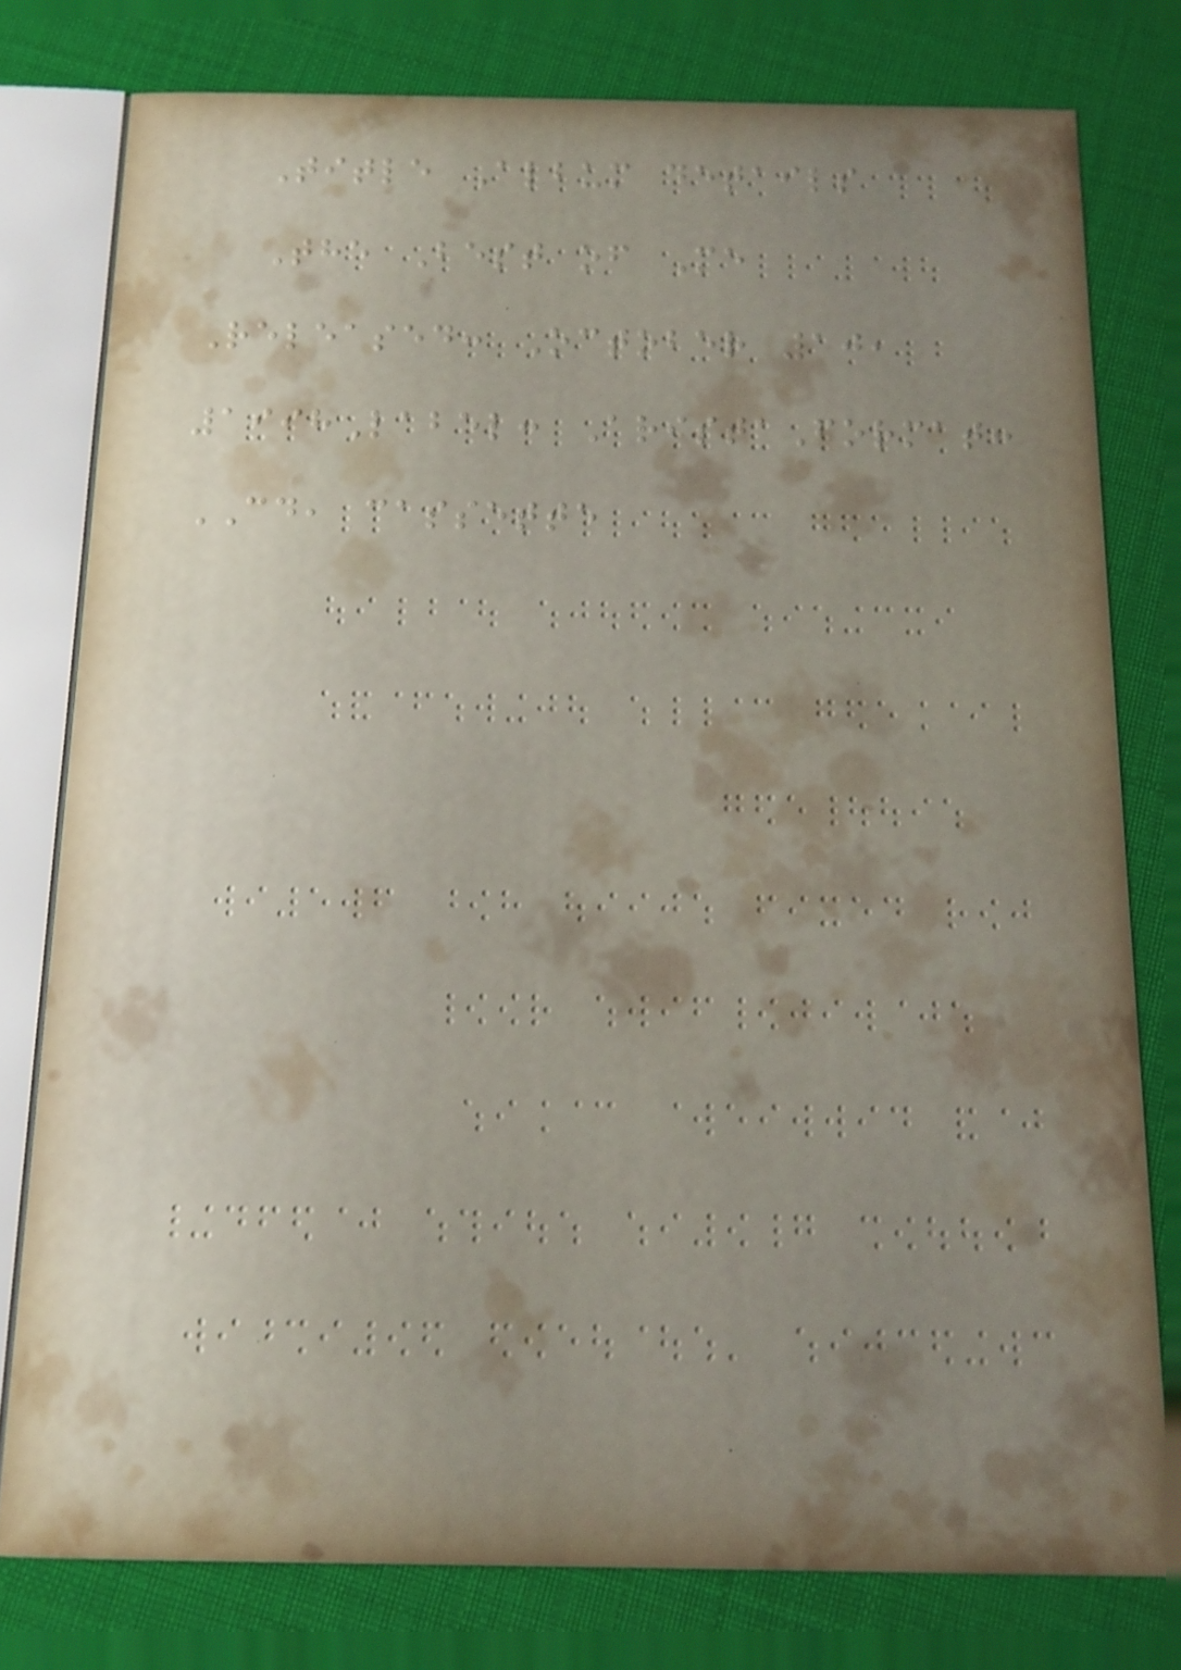Title Album details
The Best of Me
Released: October 10,
1998Label: AristaFormat:
CD, cassette
